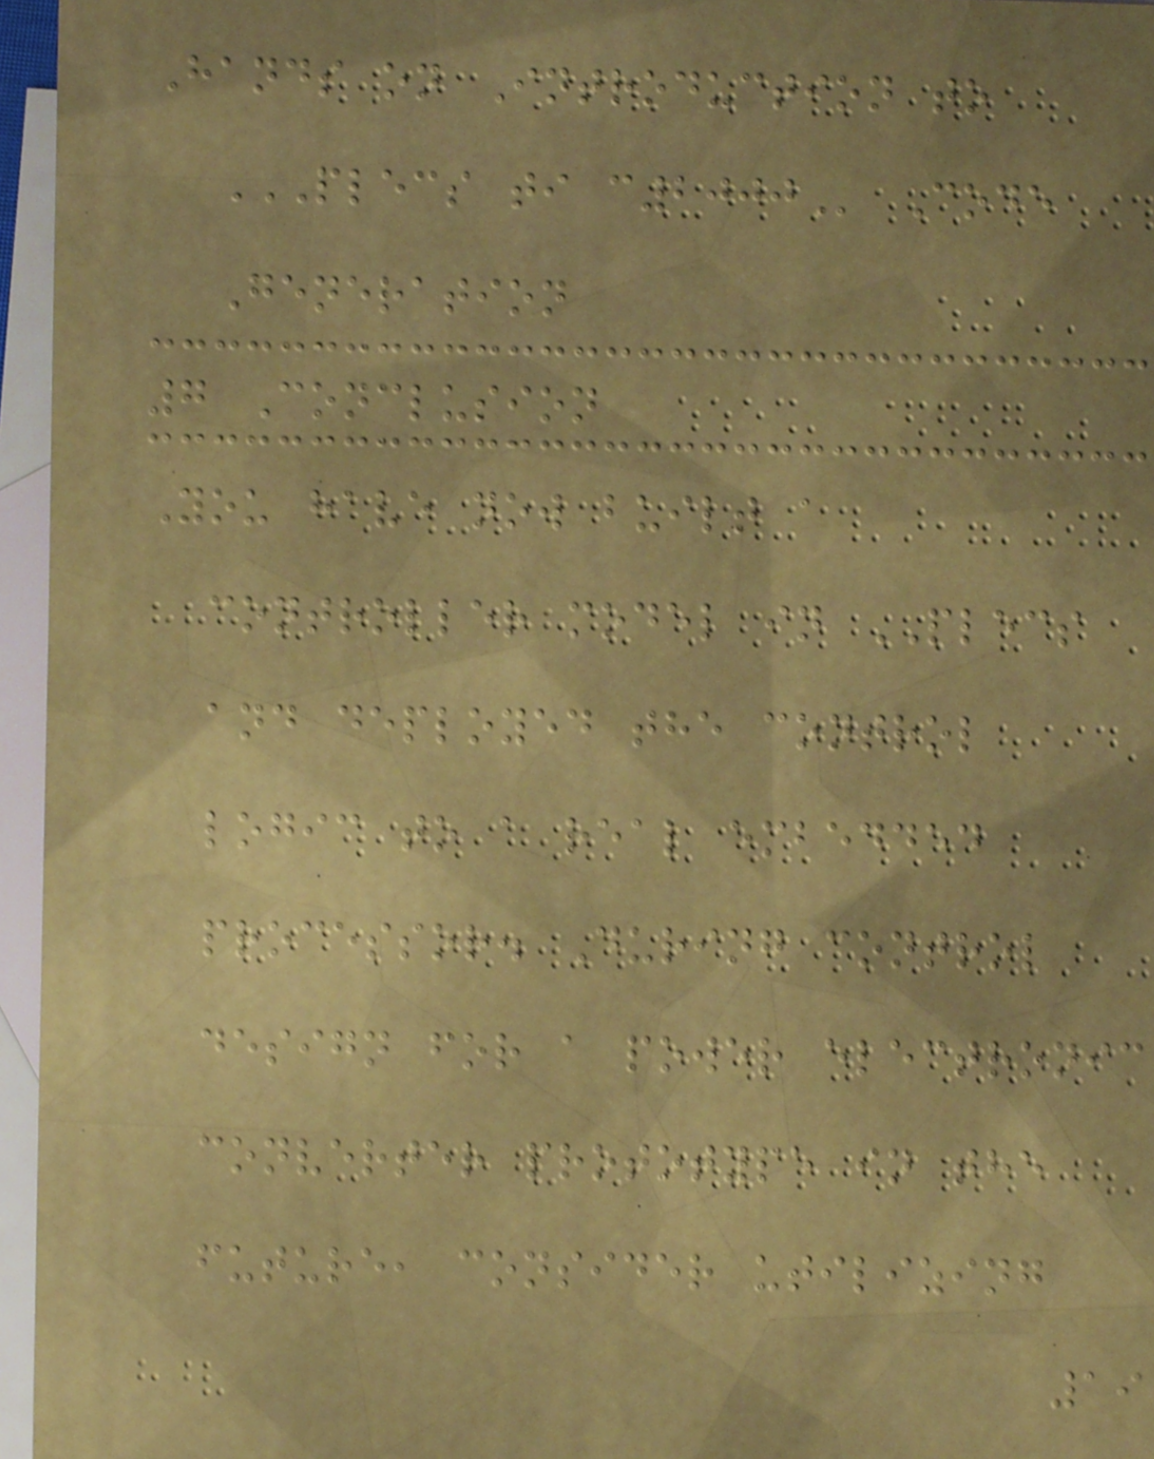Hands on Introduction to
PLECS TI C2000 Code
Generation
7 Conclusion
You have now built a
controller model in PLECS
and deployed the control
logic to a real embedded
processor. During control
design for a power electronic
converter prototype in the
future, consider utilizing
19
